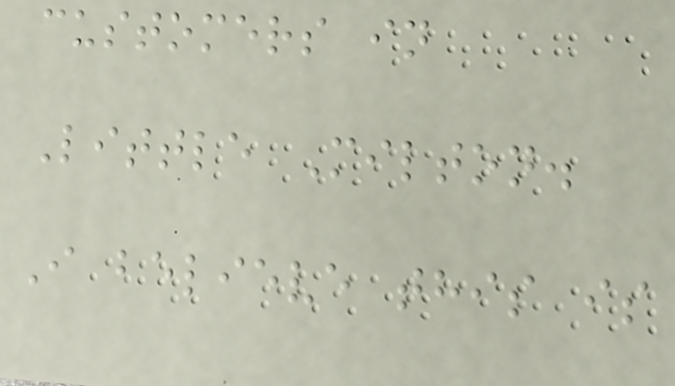customers in
Little Milton.
I believe this is
